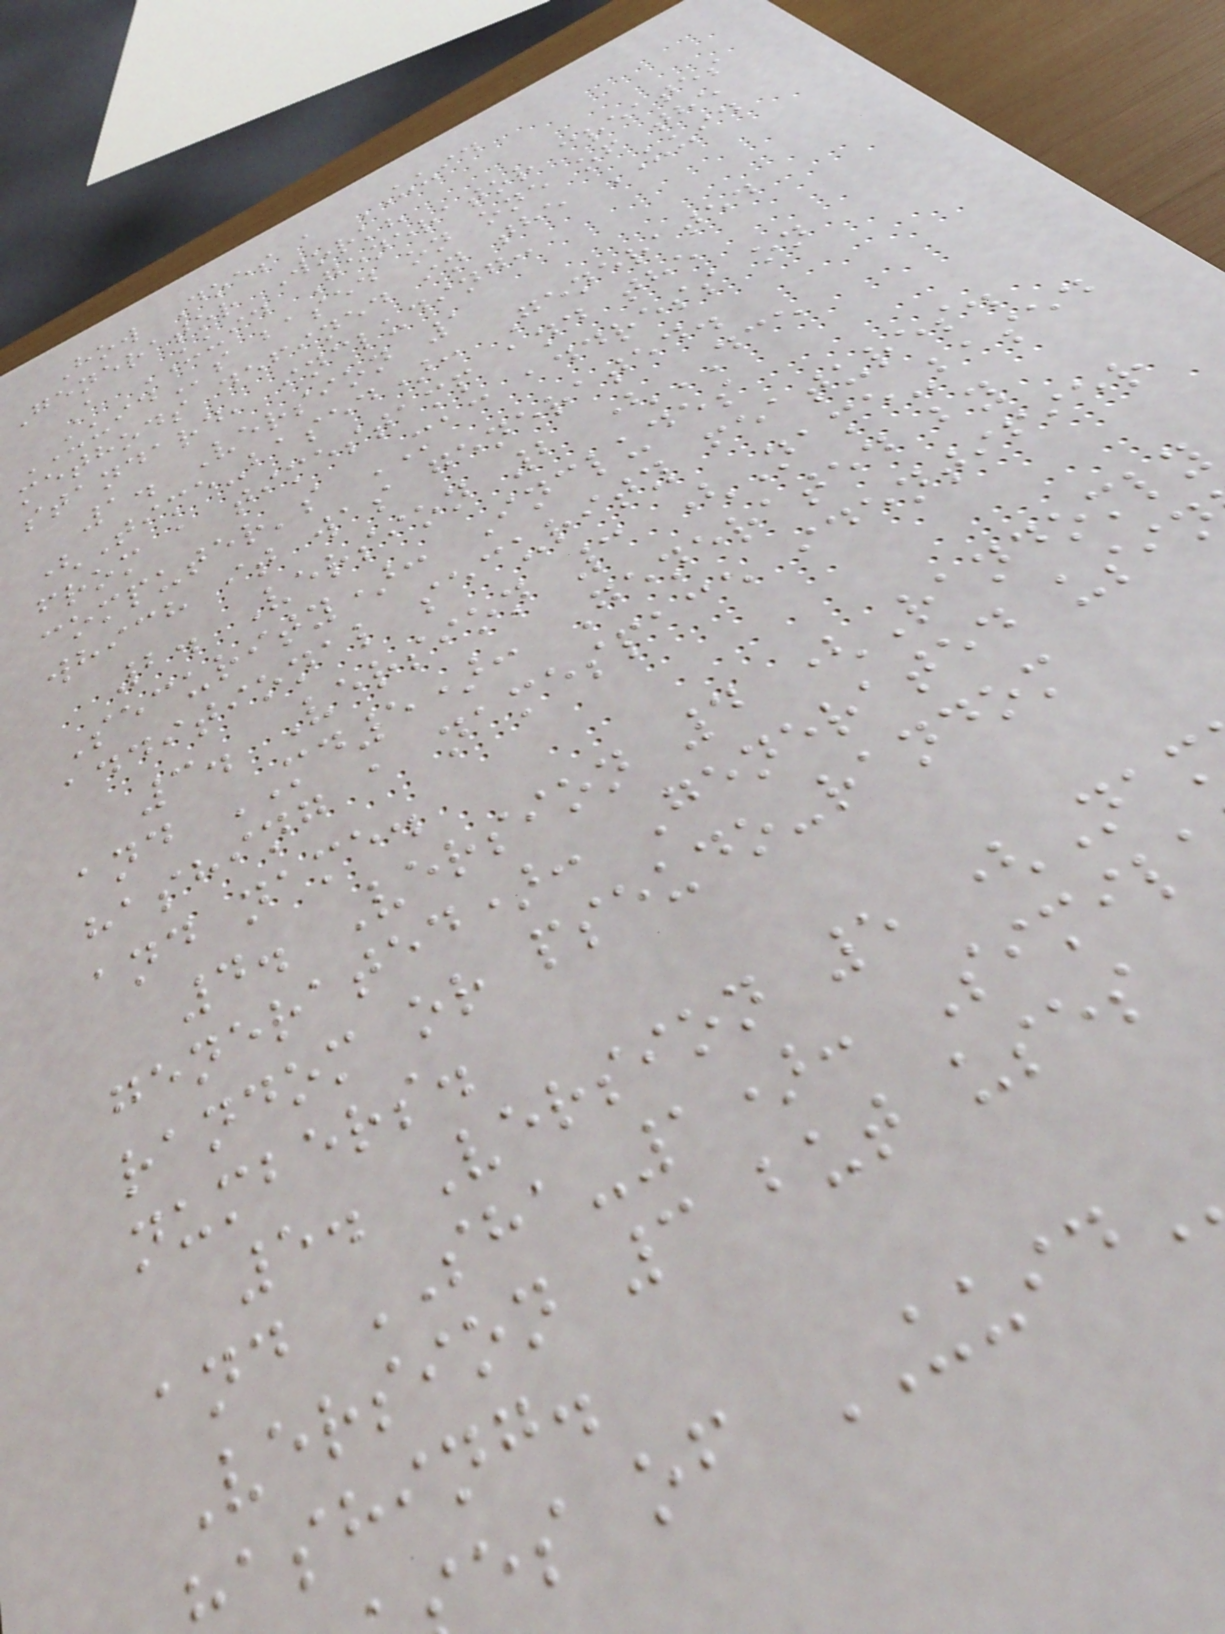How Does a UUID
Generator Work?
A UUID Generator creates
UUIDs based on one of the
methods defined in the UUID
standard, including:
1. Version 1
(Time-based): Generated
from a timestamp and the
computer's MAC address on
which it was generated.
2. Version 2 (DCE
Security): Includes
additional security features.
3. Version 3 (Name-based
and MD5): Generated by
hashing a namespace identifier
and name.
4. Version 4 (Randomly
generated): Generated usi
random or pseudo-random
numbers.
5. Version 5 (Na
and SHA-1): Simil
Version 3 but uses
ashing.
es of UUID
